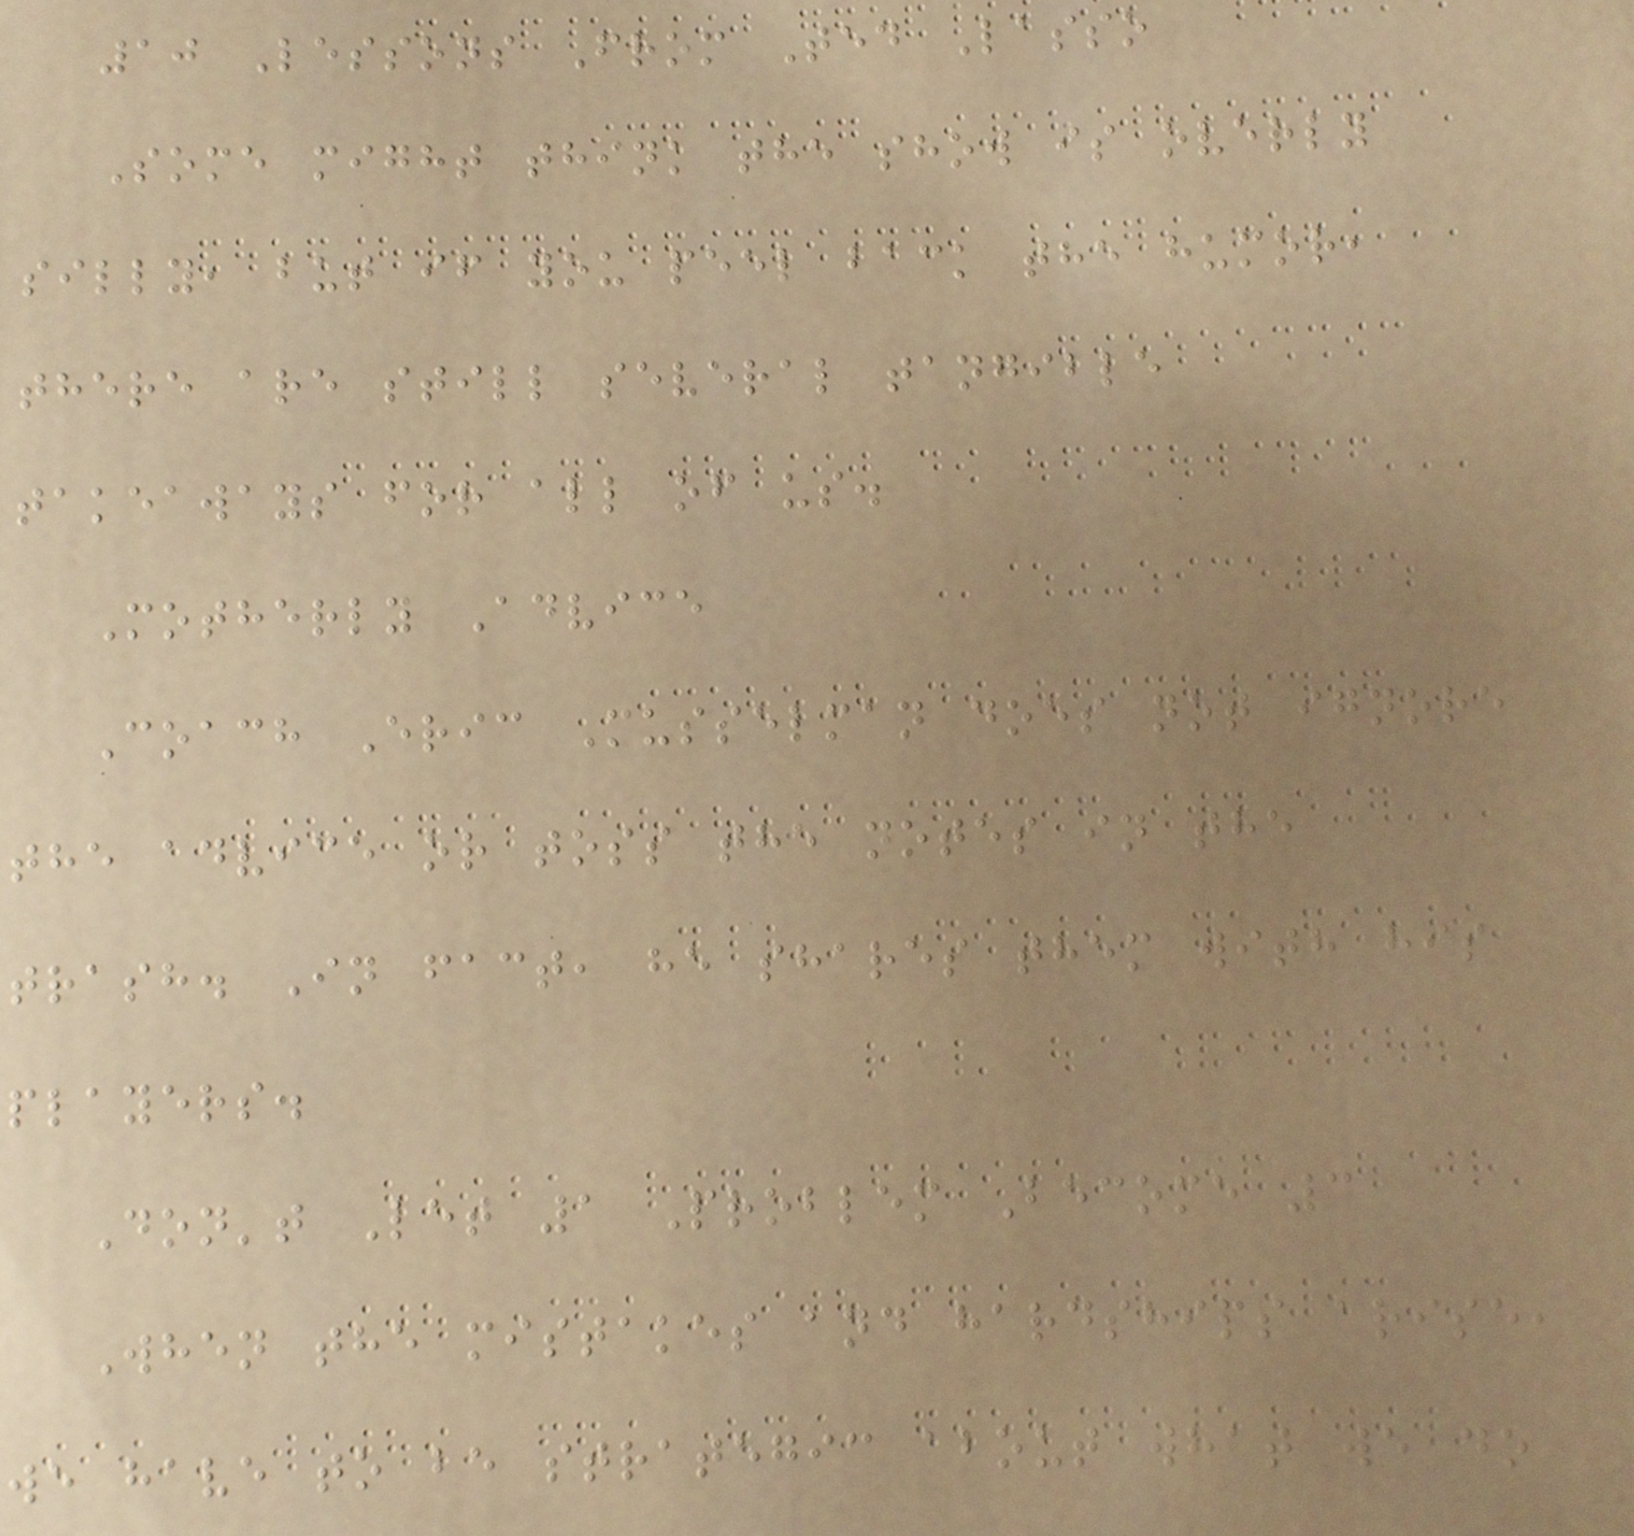10 Lessons From Ted Lasso
Some might think the show is overly
silly, but if you peel back the humor,
there are still several tangible
takeaways for all of us.
Motherly Advice
Coach Eric Musselman does not ignore
the advice or toss the notes in the
trash. In fact, he shares them with his
players.
Don't Let 1 Problem Become 3
When the mistakes and hardships arise,
we have to be strategic about what we do
